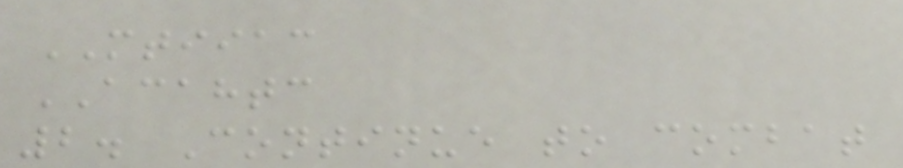MTIIAC
ACAHTC
2. Continue to combat
